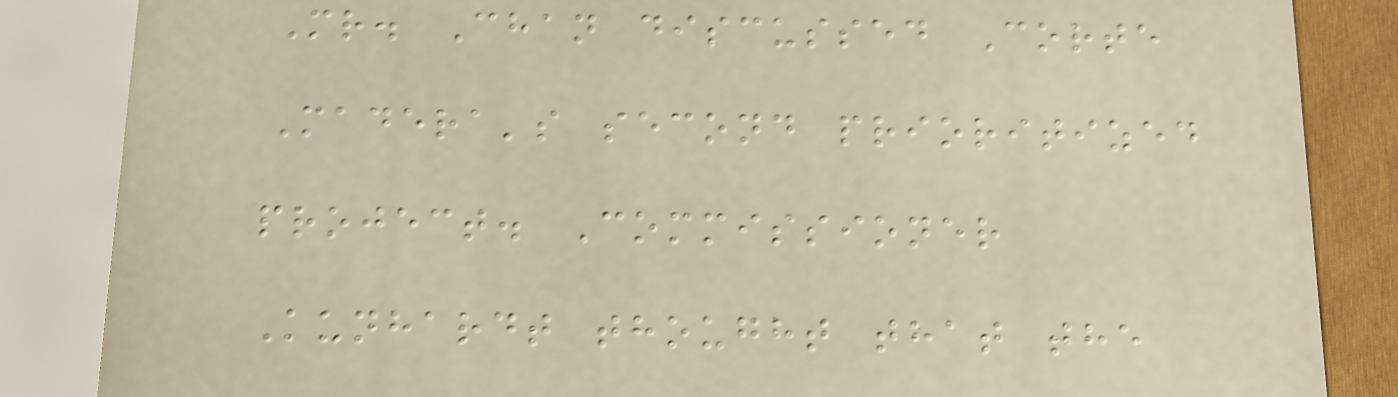Mr. Chan discussed Corte
Madera's second prioritized
project. Commissioner
Kunhardt thought that the
